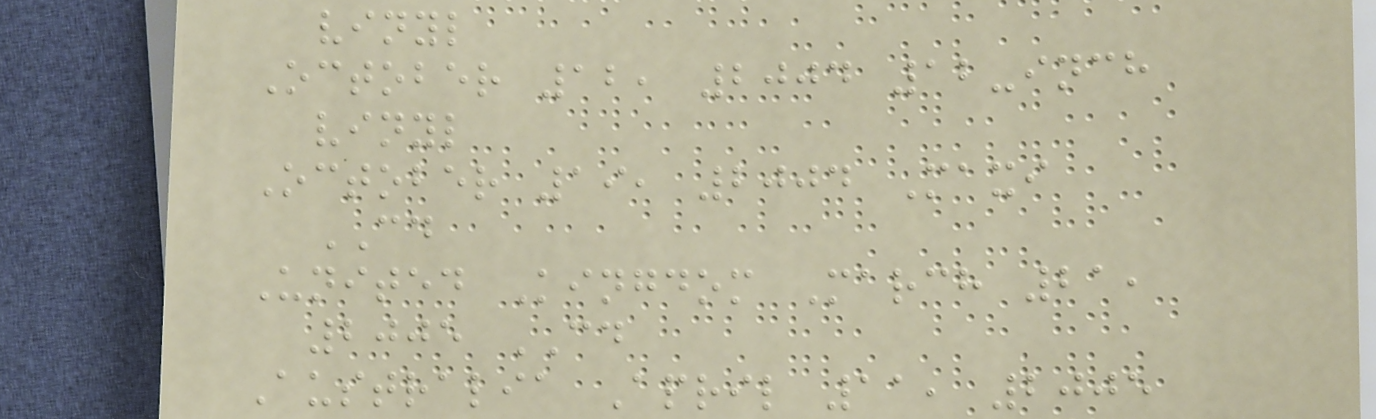vinyl
October 12, 2004 12-inch
vinyl
October 19, 2004 Maxi
CD
United Kingdom March 21,
2005 CD
Australia April 11, 2005
